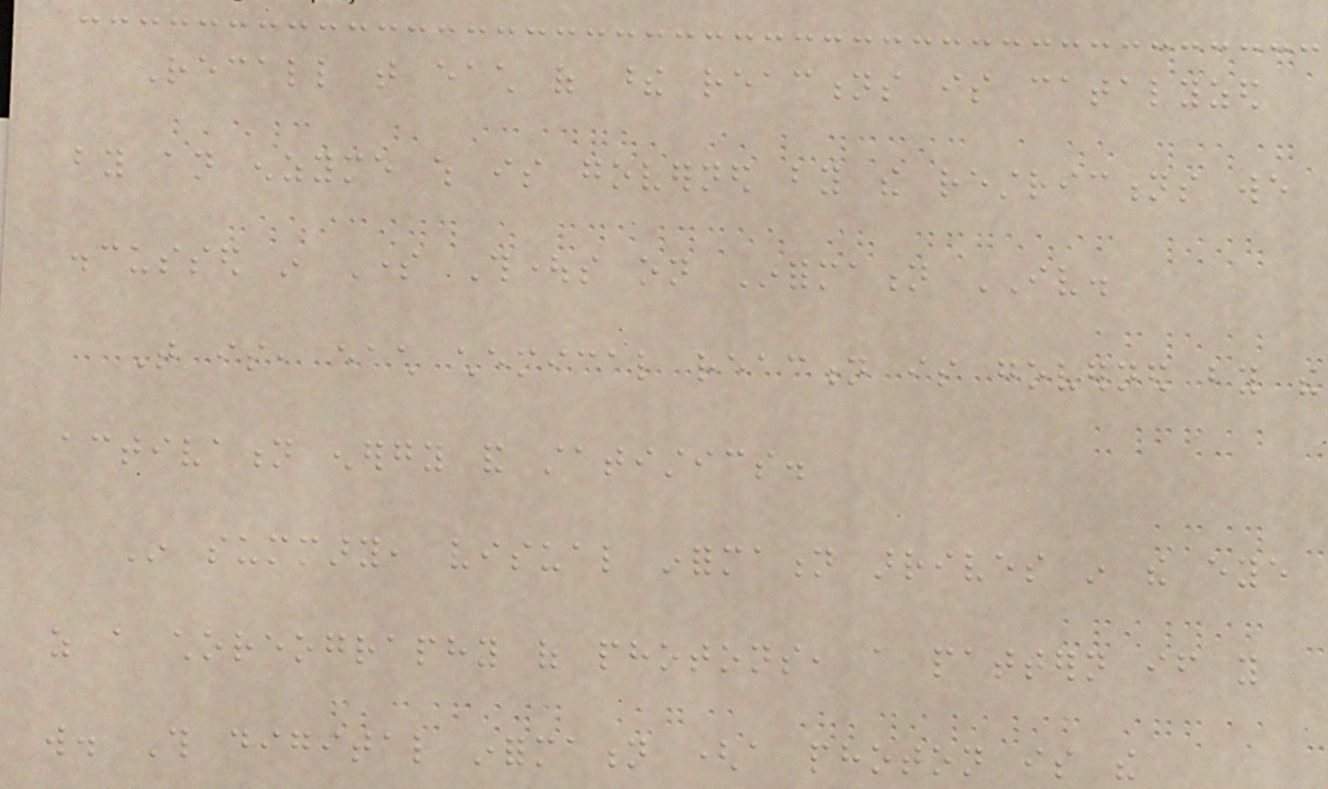Recall that each of these reactions is catalyzed
by an enzyme which is governed by the restrictions we
discussed in Some Thoughts on Information IV.
That is, each chemical reaction is governed by the
activation energy and statistics.
In summary, visual information arrives in the eye
as a choreography of photons, a pattern if you
will. This digital information (a photon is the
